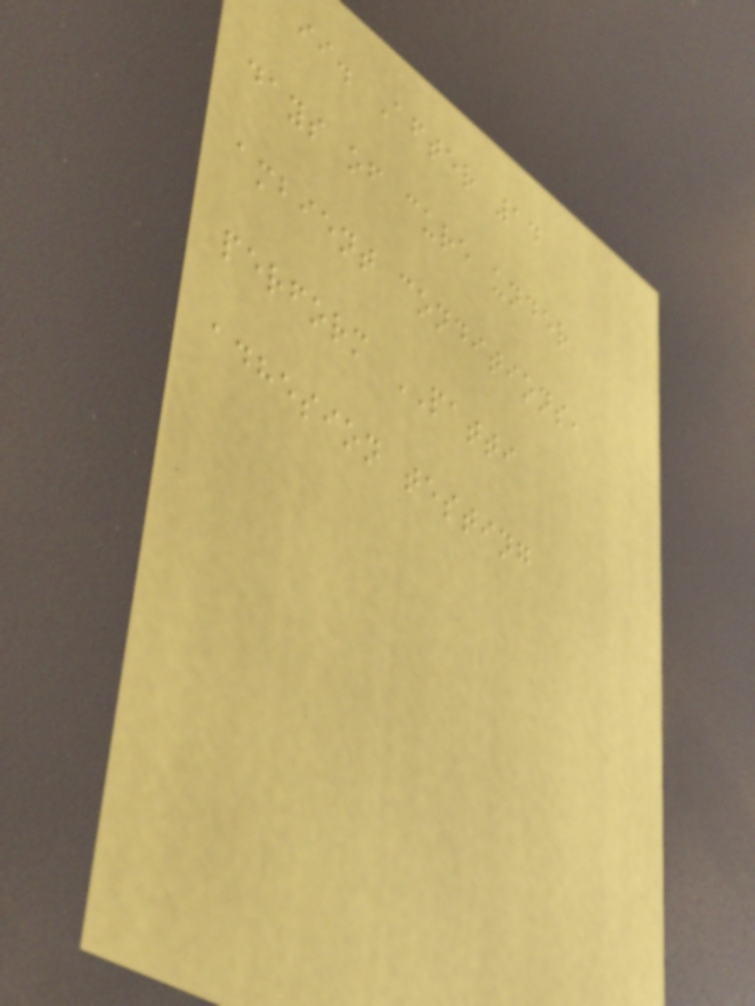ii. After 14
days of cure under
ambient conditions,
perform PATTI
adhesion testing
